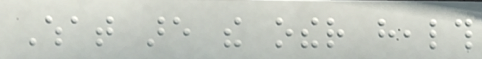What are the other health
